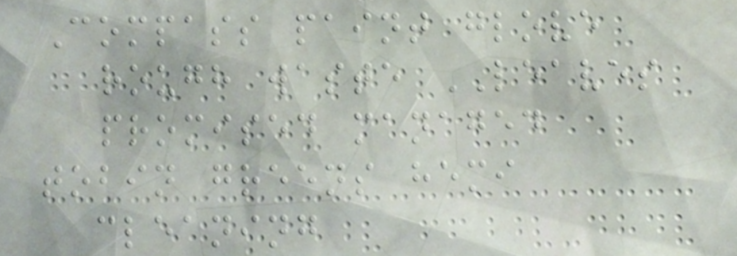Compass paint glove
rough waste LEAVES
promised managed
tobin greens hemi
cleaning
